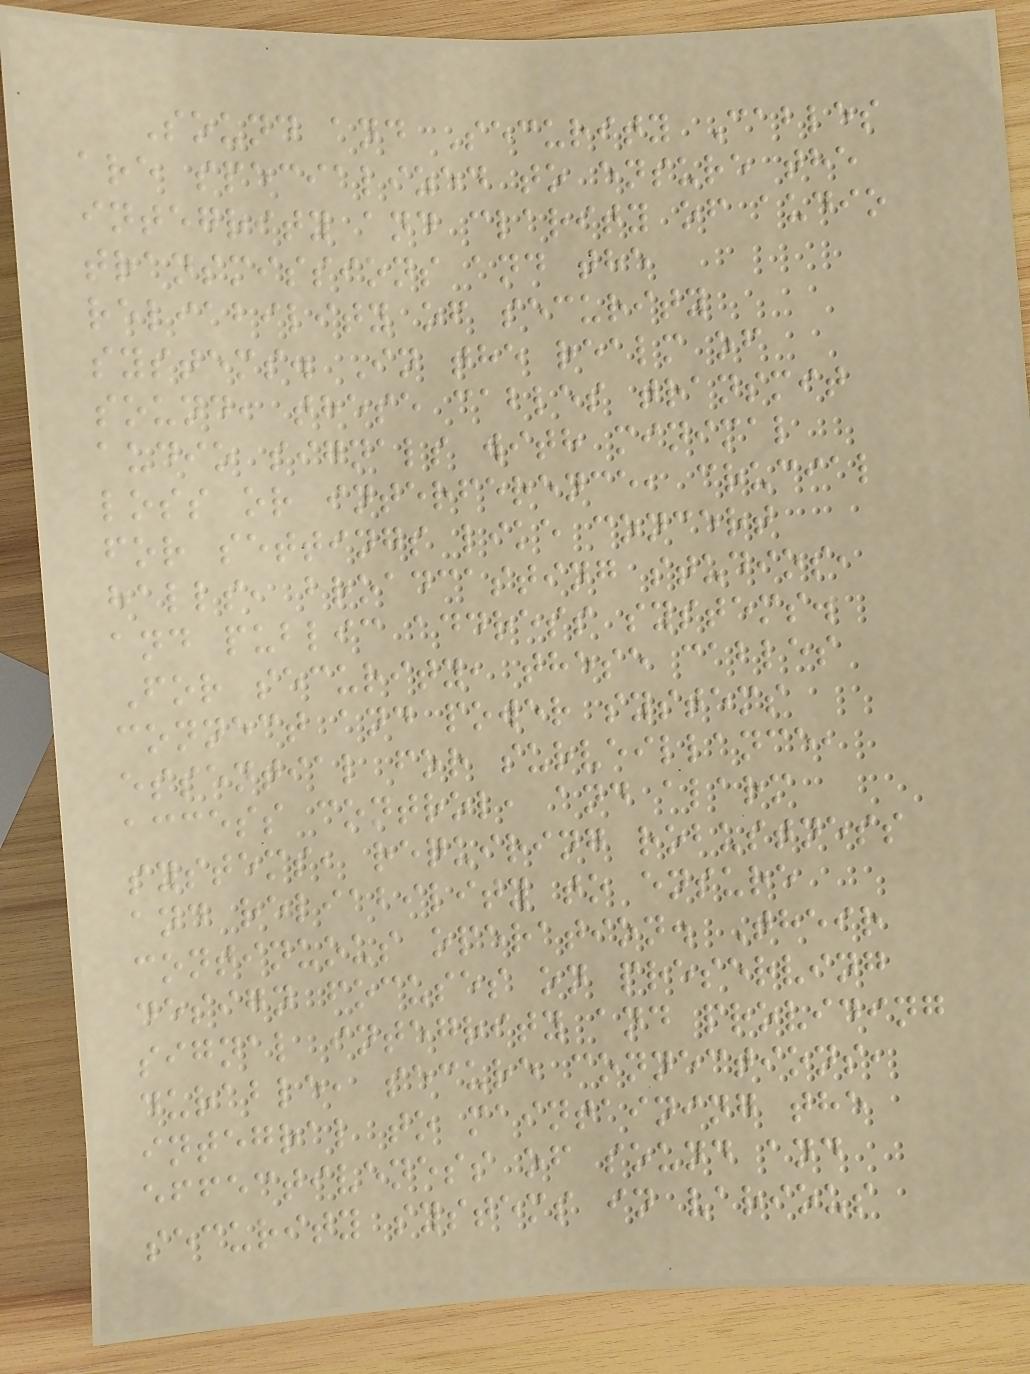Sound and Security Cables
are specialized to ensure the
integrity and clarity of audio
transmissions and the
reliability of security
systems. In the realm of
sound, these cables transmit
audio signals with minimal
loss or interference, crucial
for settings like concert
halls, broadcasting studios,
and public address systems.
For security, these cables
connect and power systems
essential for surveillance,
access control, and alarm
systems, requiring robustness
and reliability to ensure
continuous operation. Their
design focuses on preserving
signal integrity and providing
durable, secure connections,
integral to maintaining the
effectiveness of sound and
security systems in various
